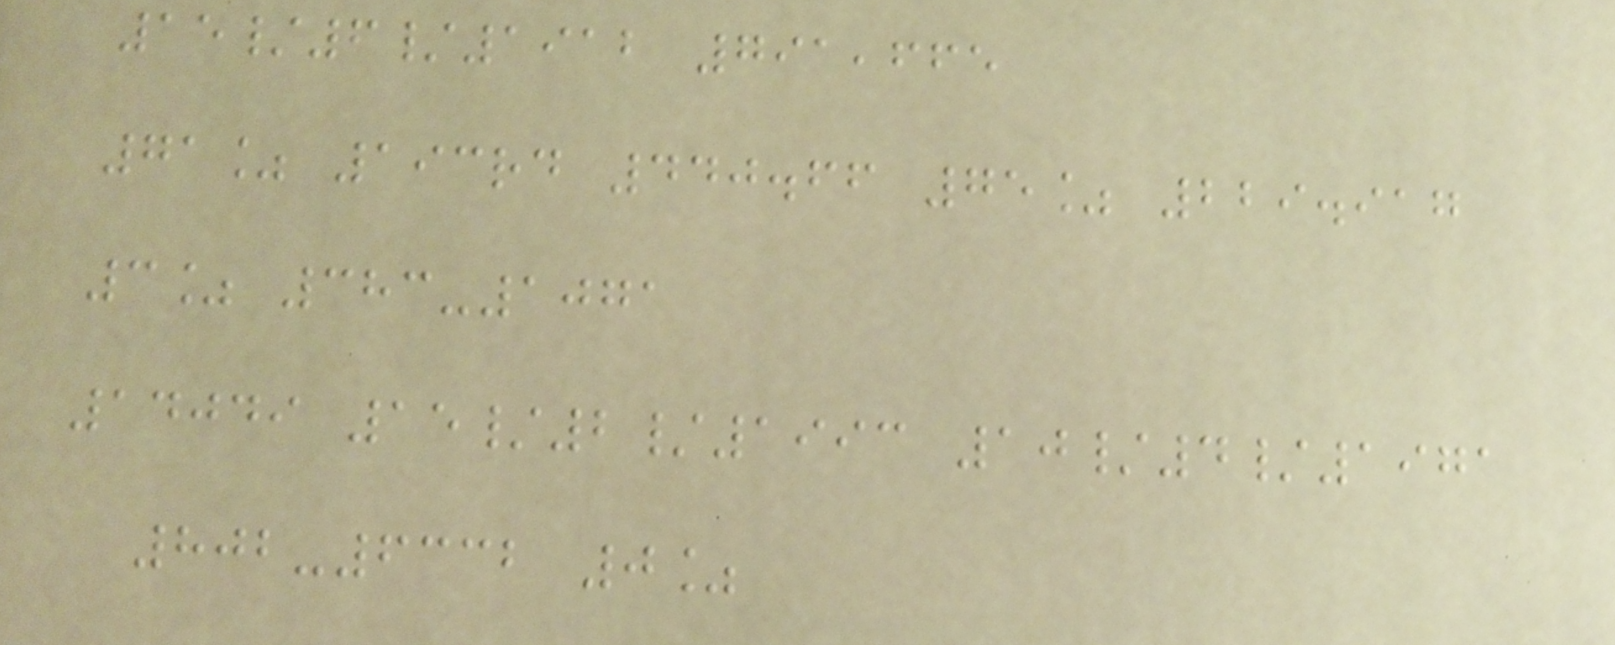15/6/1912 791,665
71% 193rd 440.66 75% 229.917
3% 383-1071
14049 15/2/1993 10/4/1971
802-6332 0%
